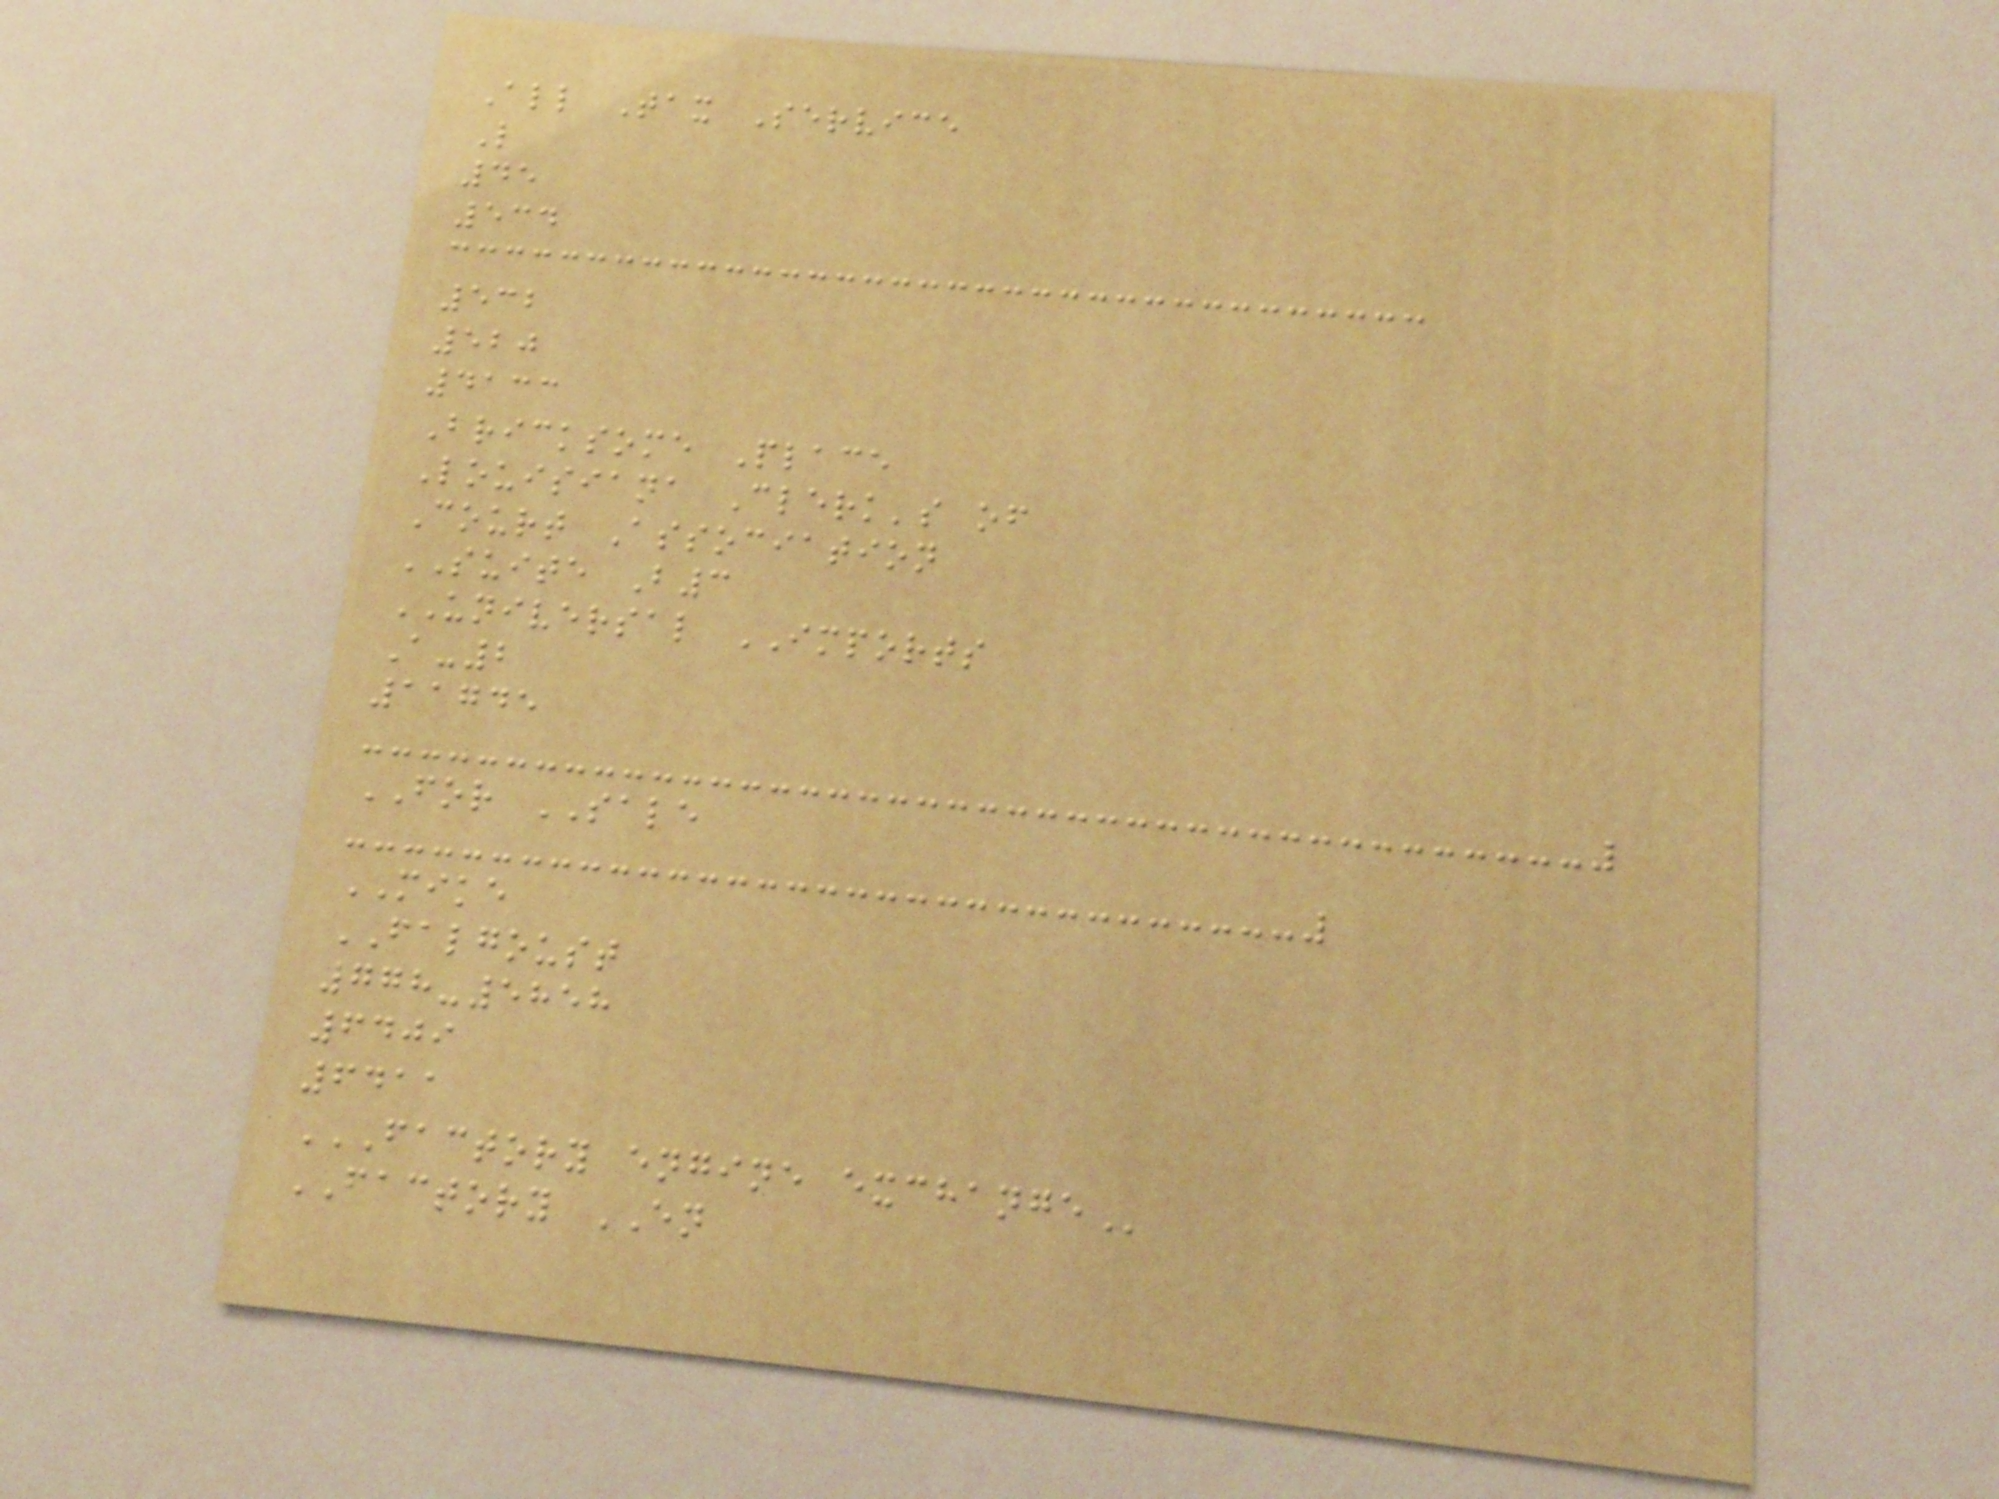All Tax Service
L
45
534
532
520
4133
Bricksome Place
Louisiana Clerk's of
Court Association
SUITE B3
UNIVERSAL IMPORTS
A-2
11745
FOR SALE
MIKE
FALGOUST
778-5858
6409
6411
FACTORY ENGINE EXCHANGE
FACTORY EN
